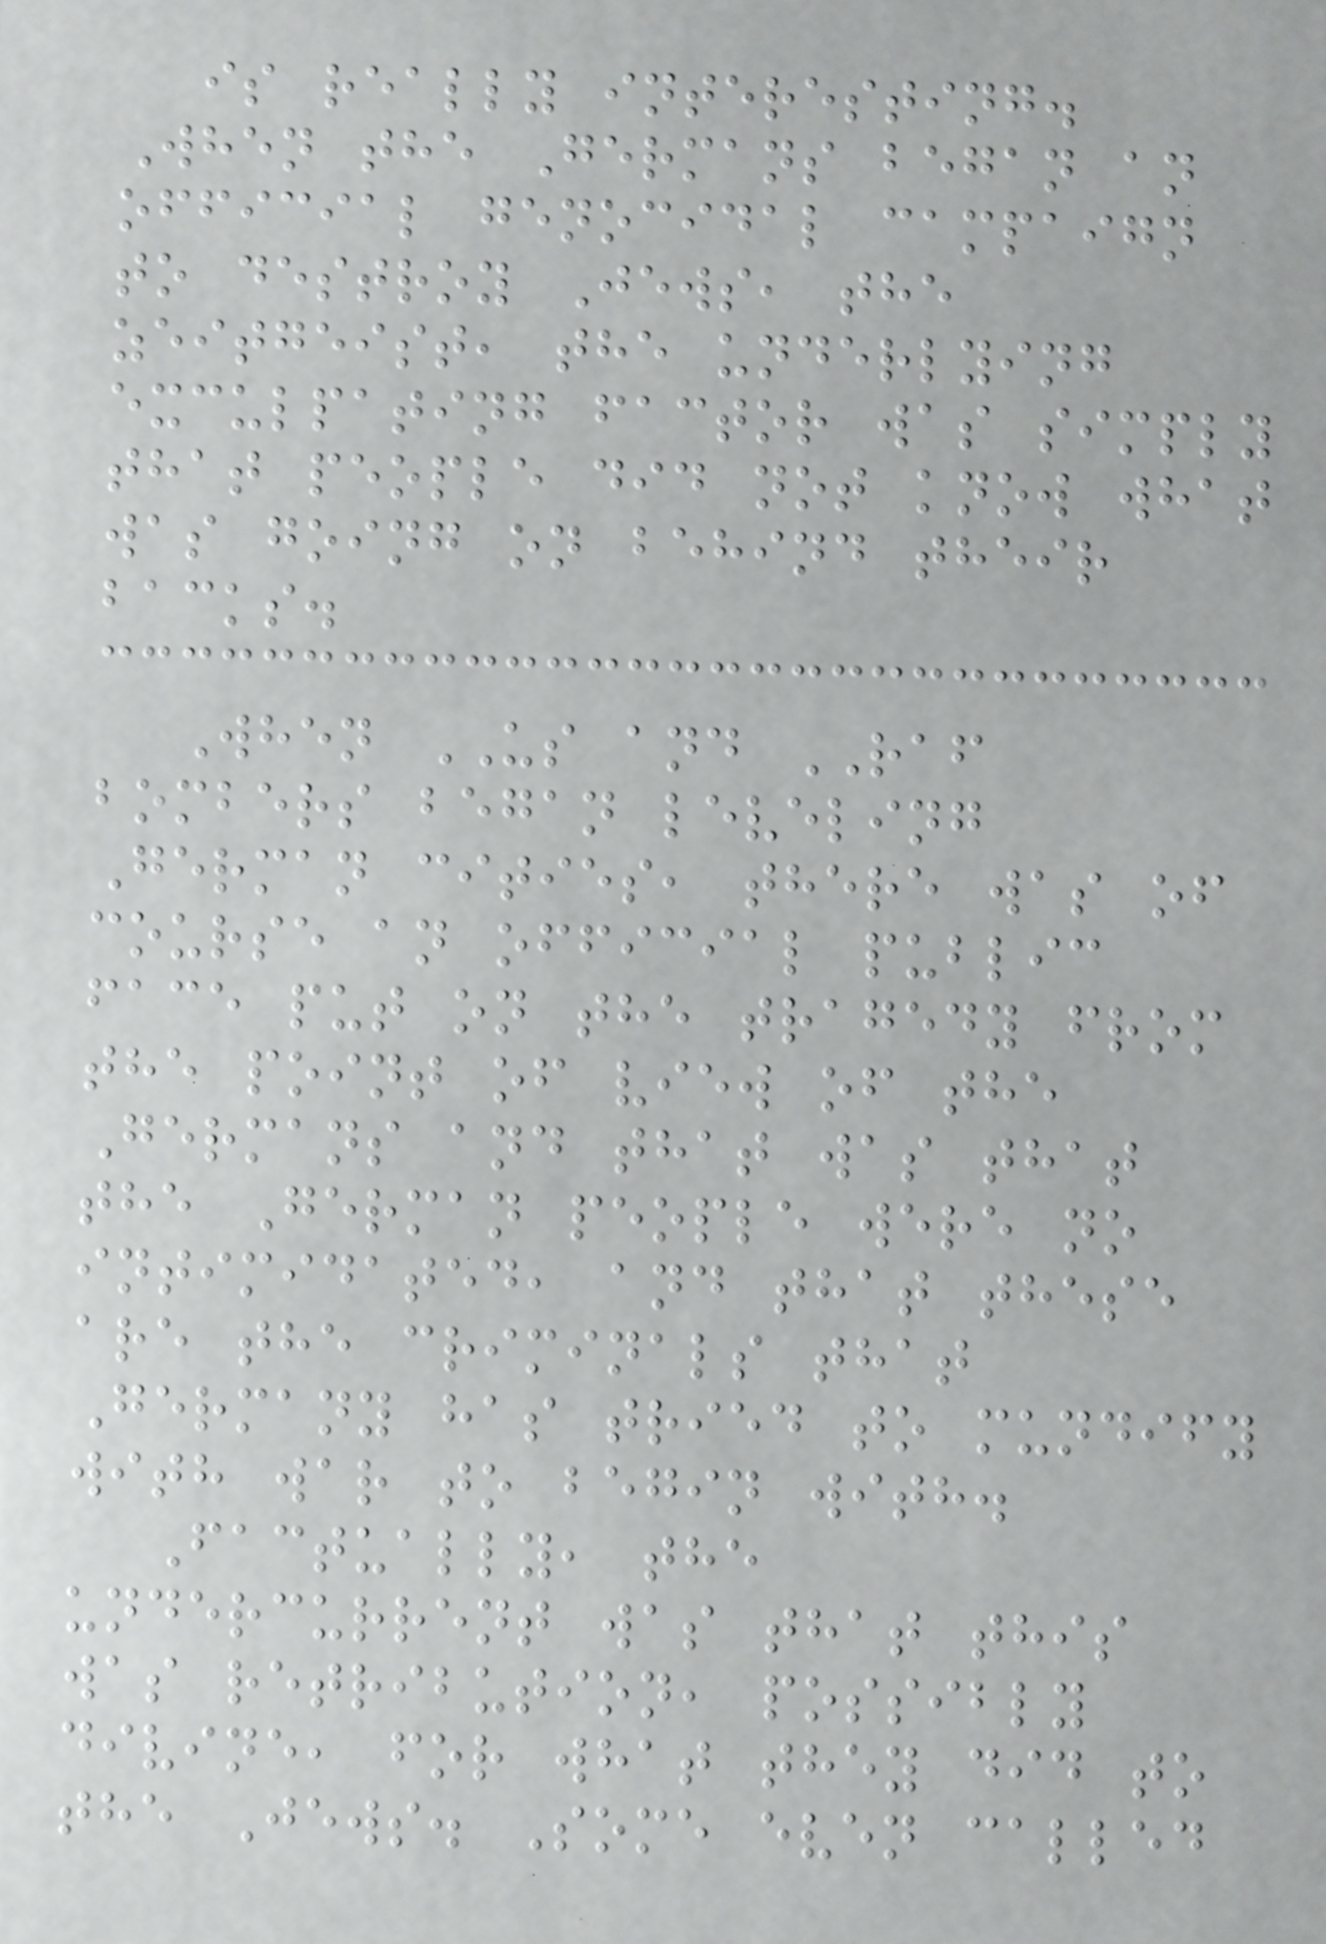is really interesting.
When the Germans began an
official genocidal campaign
to destroy Jews, the
zeitgeist, the underlying
exculpating factor was simply
that people did not know what
was going on behind their
backs.
When US and RAF
bombers began leveling
German cities, there was of
course an official public
face put on the tragedy from
the point of view of the
Germans and that was that
the German people were no
intimidated, and that these
are the criminals that
Germany has tried to mundify
with war to begin with.
Factually, the
undercurrent was that this
was retribution, possibly
divine, for what they did to
the Jews. Some even called
